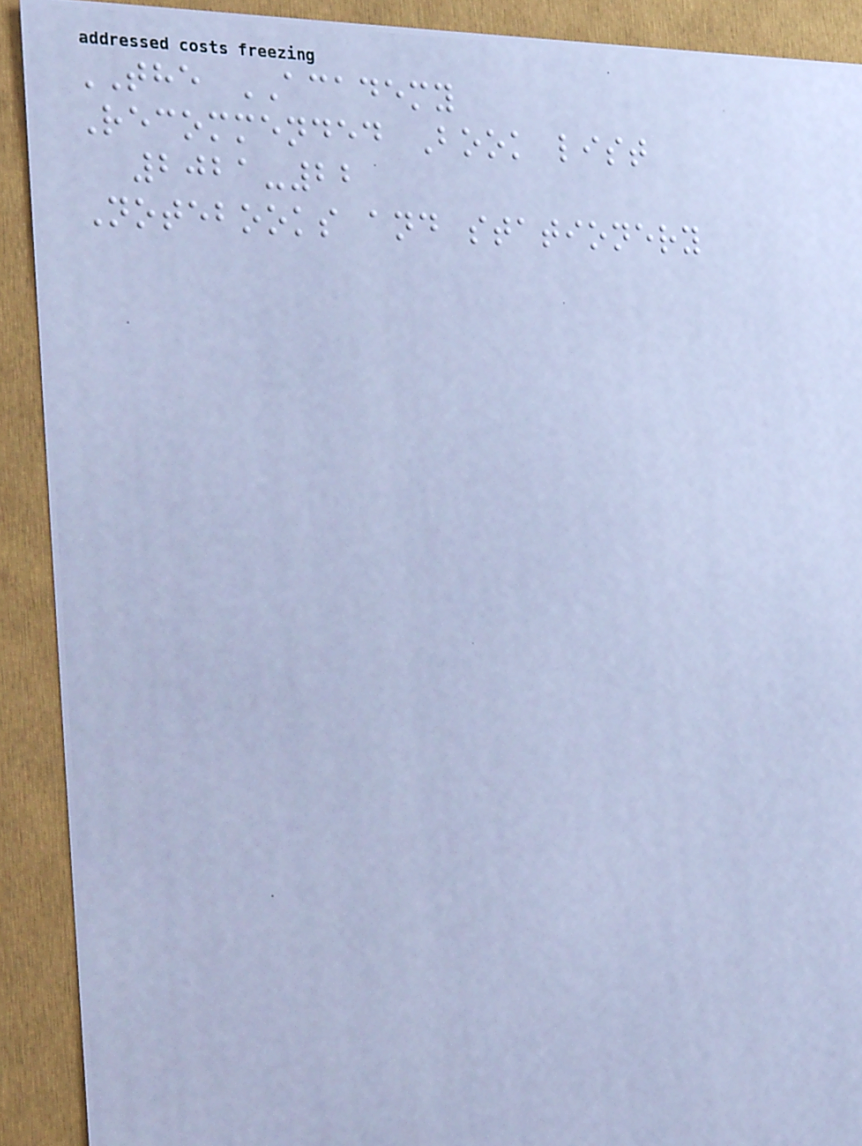THE ACADEMY
Recommended Book list
2021-22
Notebooks and stationery
